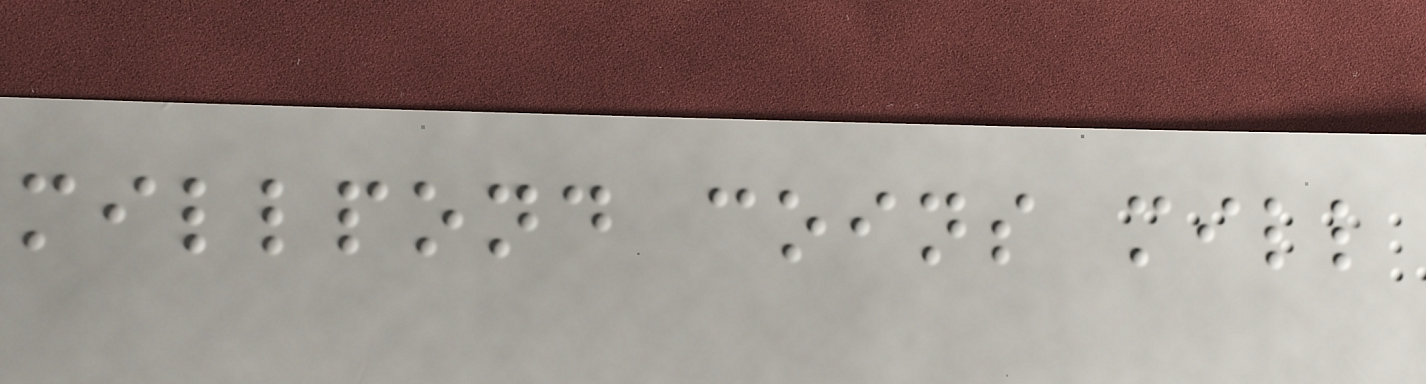millpond coins mill
